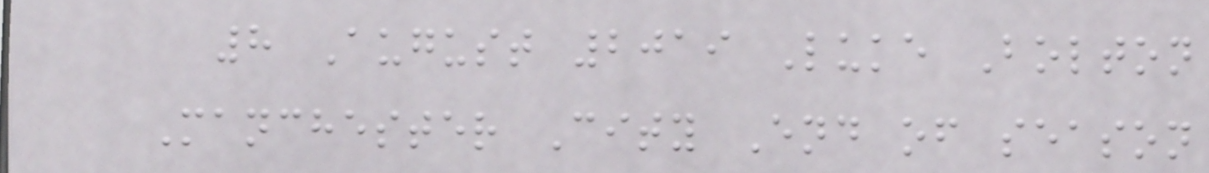8 August 2019 Luke Bolton
Manchester City End of season
